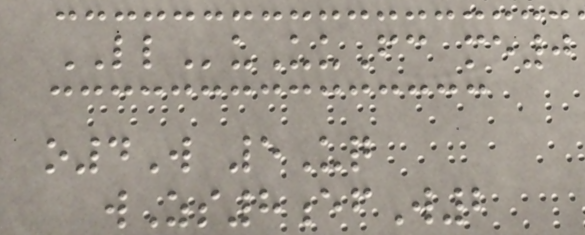LLuUuFc me0
o4W 5Uq
wZs8efW2
